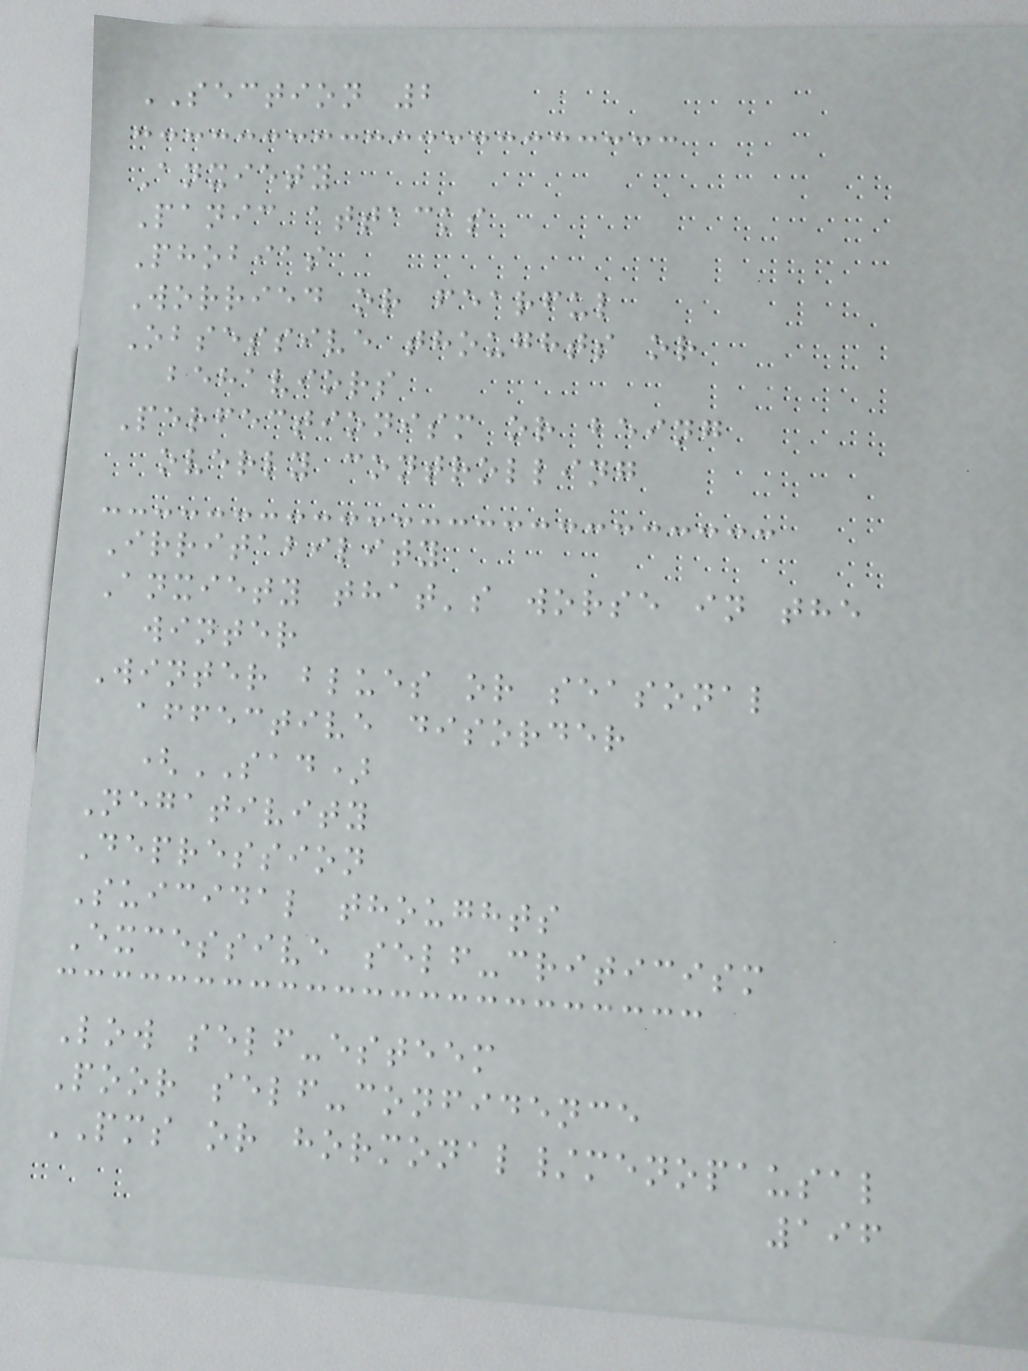SECTION 2
Anxiety
Panic attacks
Phobias
Worried or fearful
Obsessive thoughts or
behaviors
Perfectionism or being
overly controlling
Irritability
Anxiety that's worse in the
winter
Winter blues or seasonal
affective disorder
(SAD)
Negativity
Depression
Suicidal thoughts
Excessive self-criticism
Low self-esteem
Poor self-confidence
PMS or hormonal/menopausal
196
